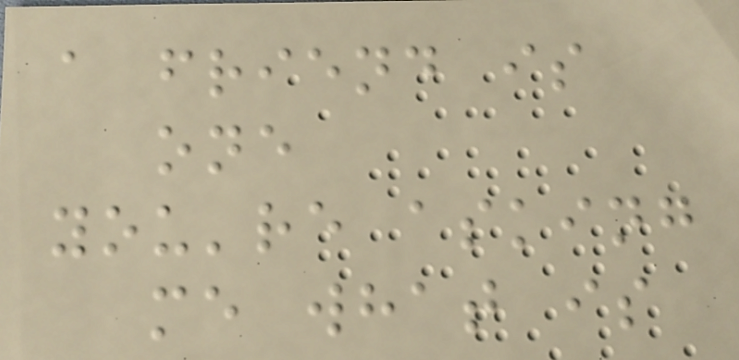a friend is
one
you're asking
me what is
